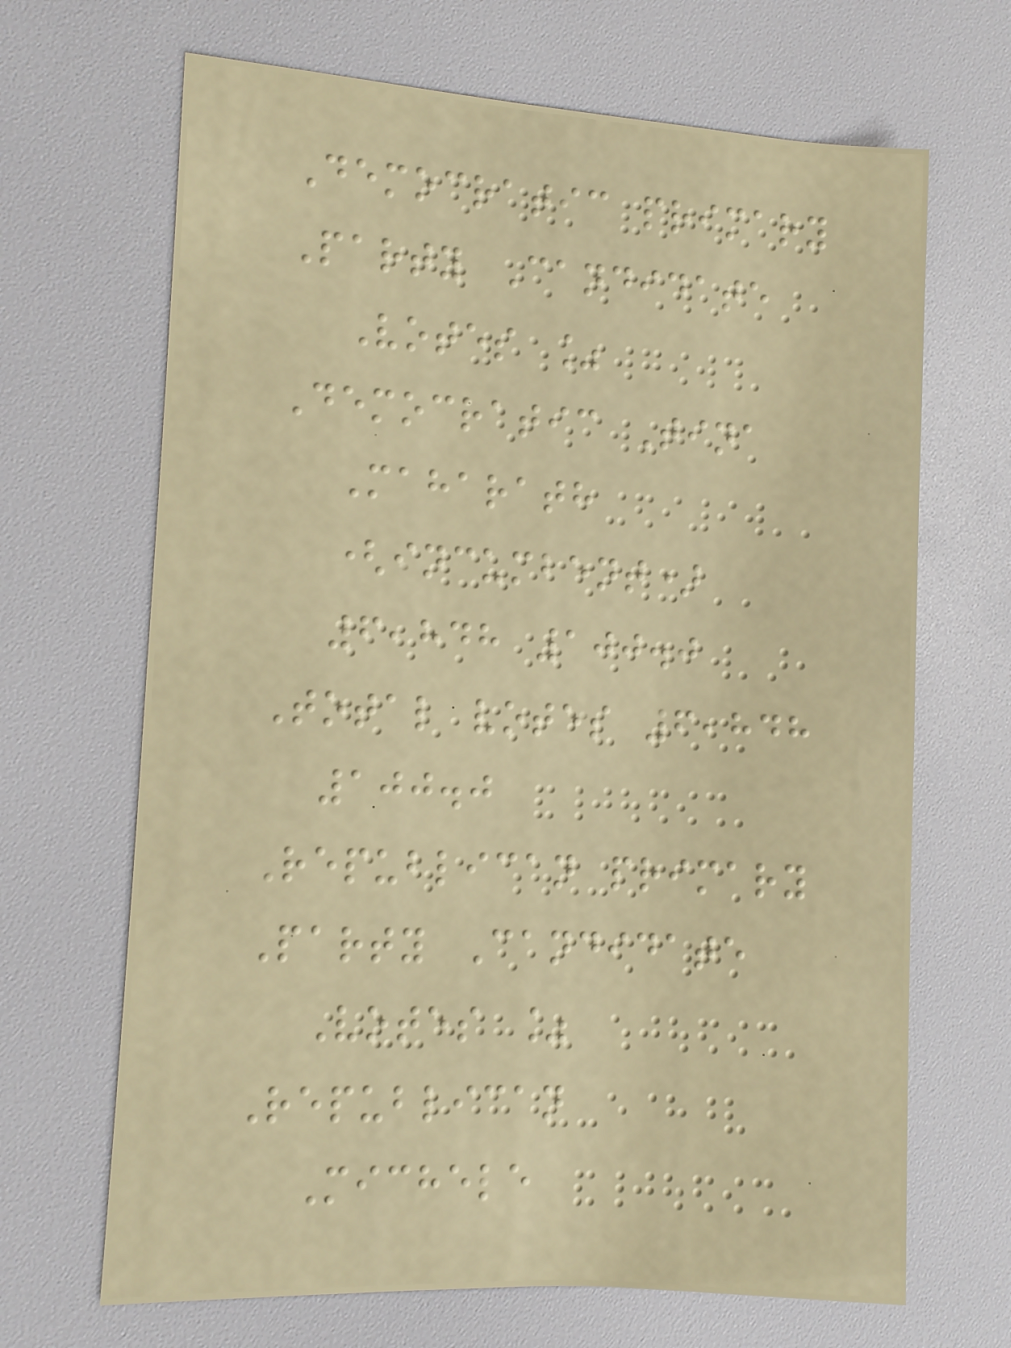Democratic primary
Party Candidate
Votes %
Democratic Tina
Maharath
(incumbent)
6,848 100.0
Total votes 6,848
100.0
Republican primary
Party Candidate
Votes %
Republican
Michele
